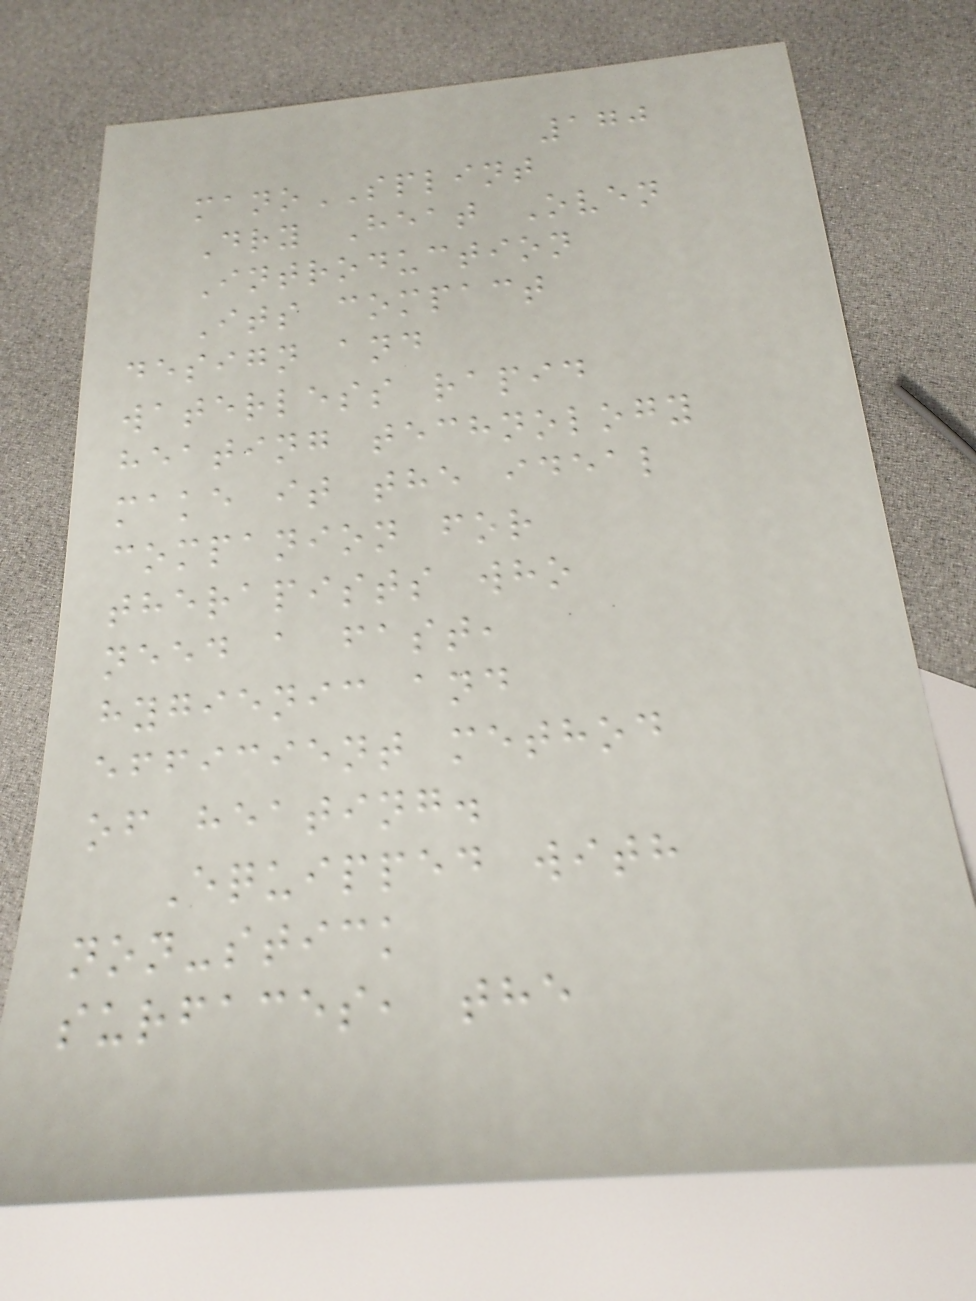170
manoSPLINT
Dry Heat Oven
Introduction
Its compact
design and
waterless rapid
heating technology
make it the ideal
companion for
therapists who
need a fast,
hygienic and
efficient method
of heating.
Equipped with
non-stick
surfaces, the
